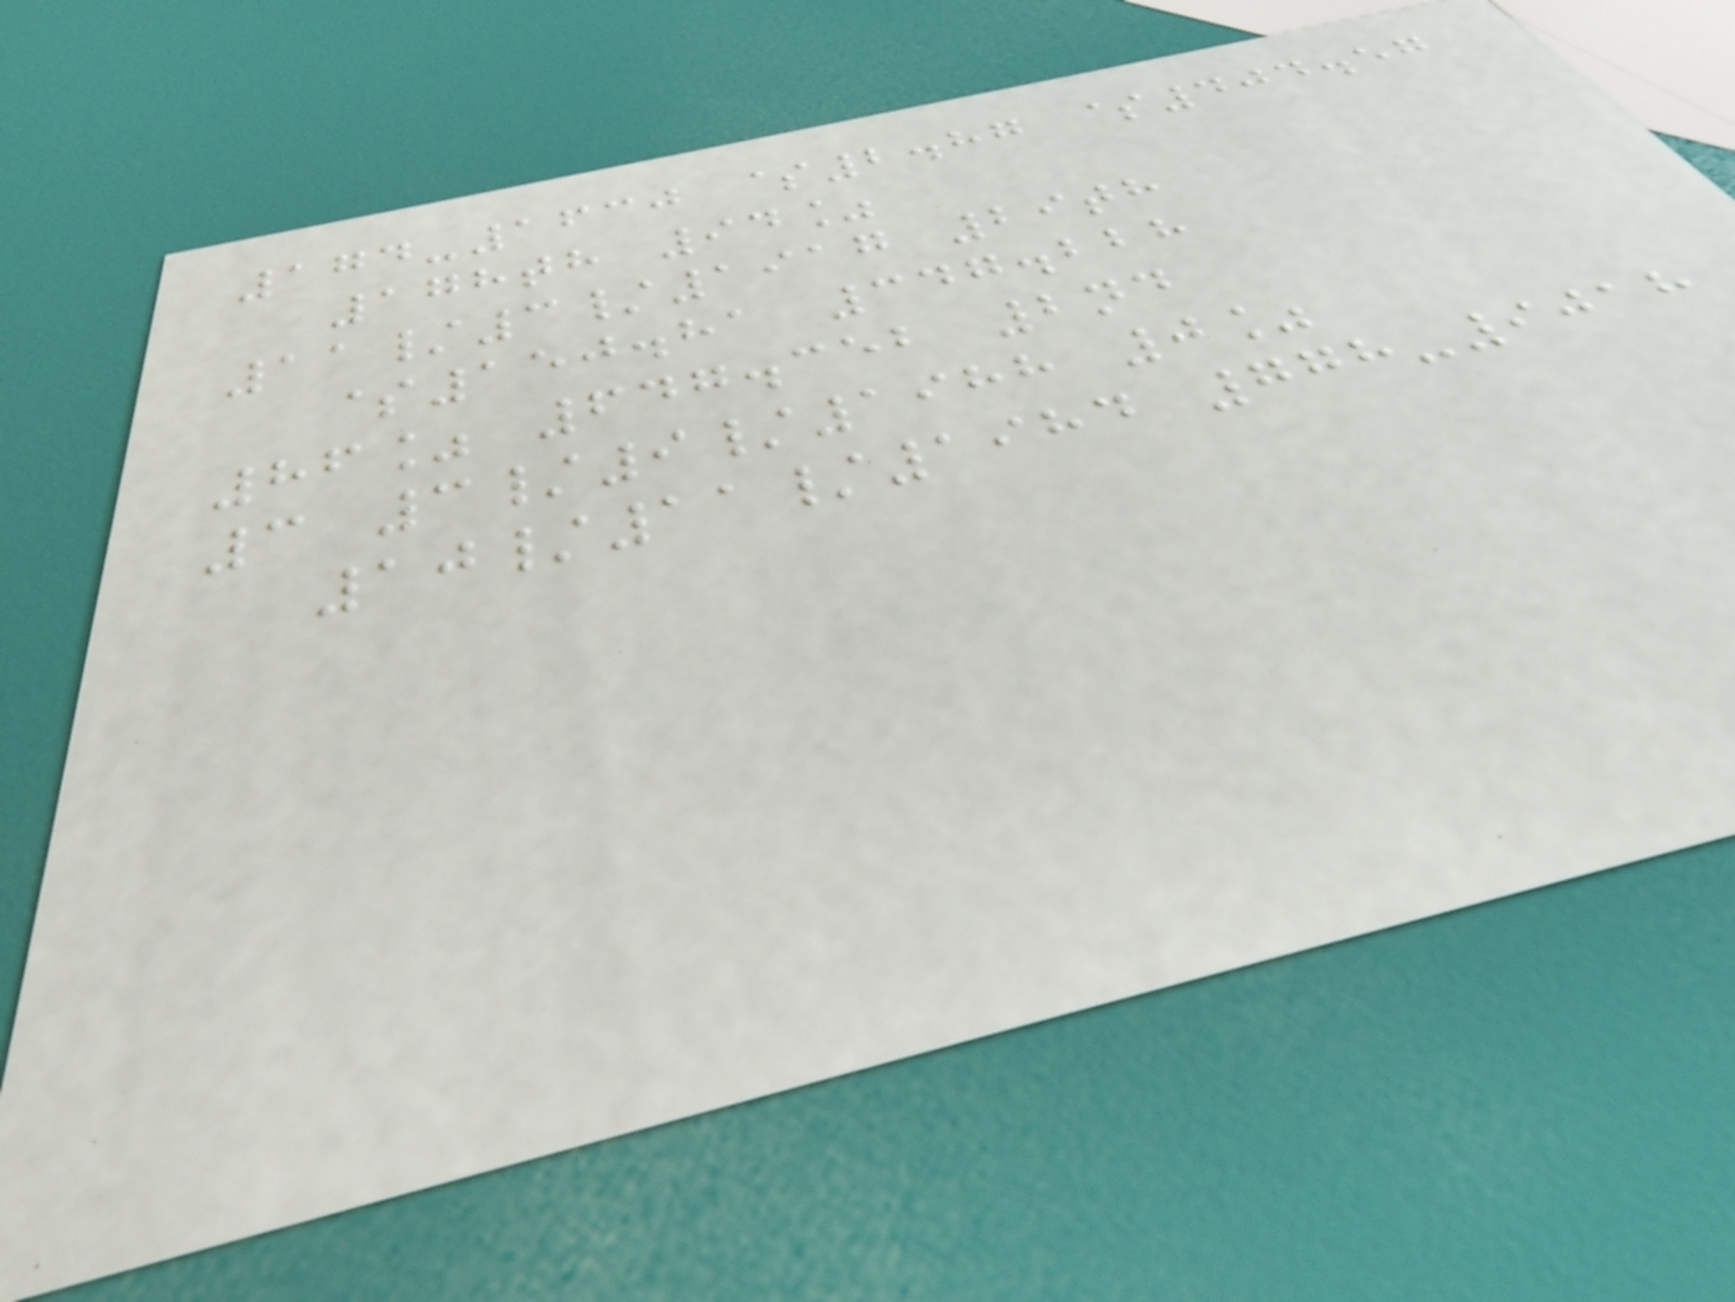174-1630 $2.87 $404.57
178th 94%
11/3/1917 29th
$150.81 347.228
86% 647.352 2nd
3 3/9/1988 0%
10/11/1984 778-9018
